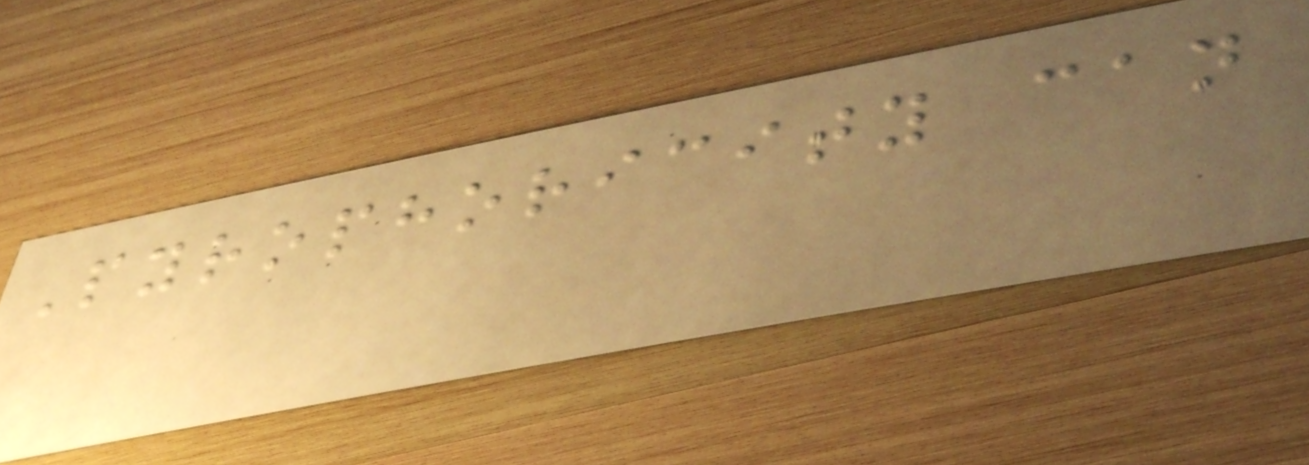Pyrophoricity can
